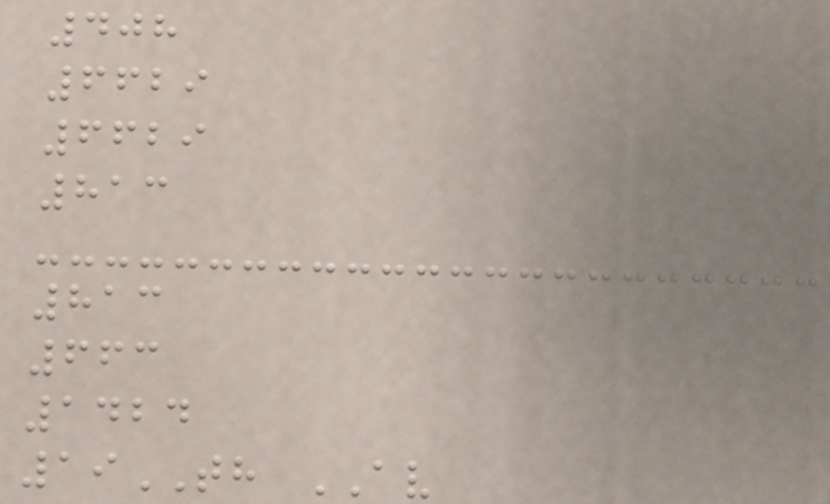408
6629
6629
813
813
663
1424
19TH AV
